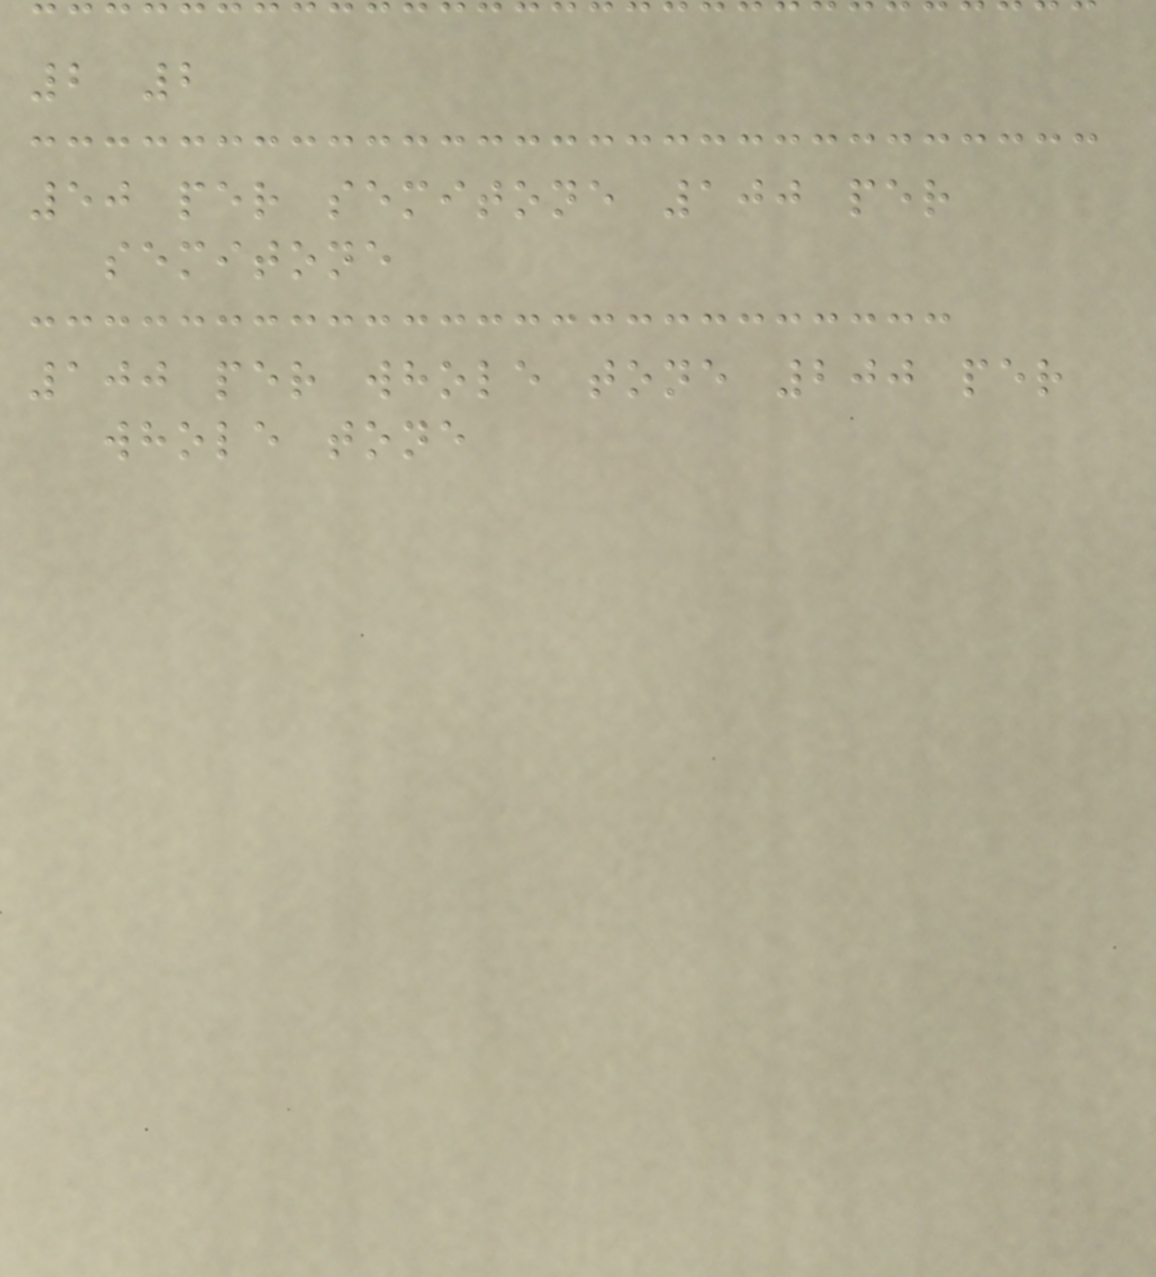2 2
50 per semitone 100 per
semitone
100 per whole tone 200 per
whole tone
